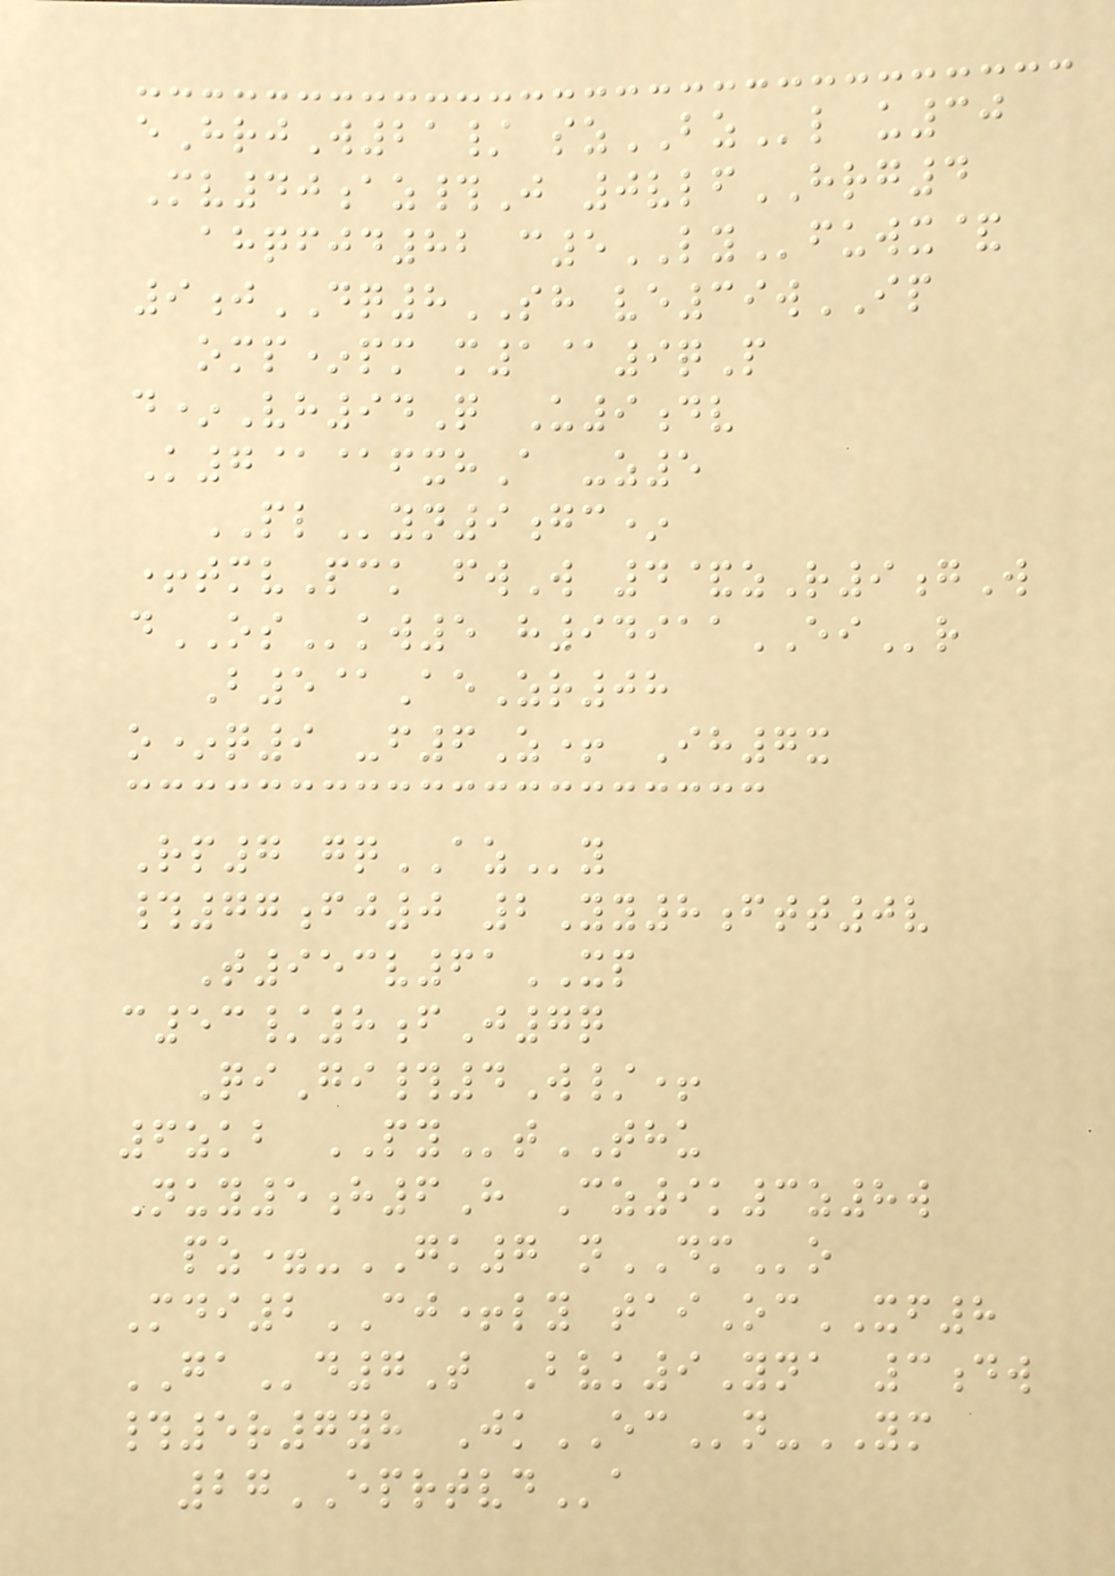eHrjW21/ szBZl u30
Mv40az#J 0vlfHRG4
ahqfjd82 c5LYfuwx&
9jDQ8SH ve39wIP
omp*pm m1@9qP
d*Vh94Q U9dv
K7@@fxhA -z5
PLyn9gc*
+tmvPck fwW 4&zR9gW
dOSkw5 h94911EIr
B5@AeZr08
o*q9 -f6Z+ Ih7x
Rp7 gqAZy
#77fj0 2Yy8ftt0v
T953v61XP
c53/8fJ7q
QiGi#4W/+
6zkb PYtTHU
Nuy5h6H Cz9k3z8w
pz=-GK7 nDMo
Mdi2CJ+ly taiOcXF8
GAd7T Bvk9Yna 3dw
#5r7yh JkECn-YM
27EPRTVDa
